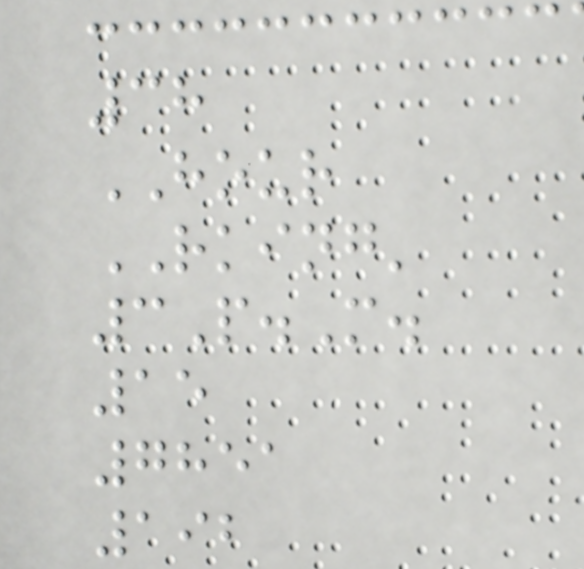38
HOUR
RKING'
3P.M.
15
7851
192
